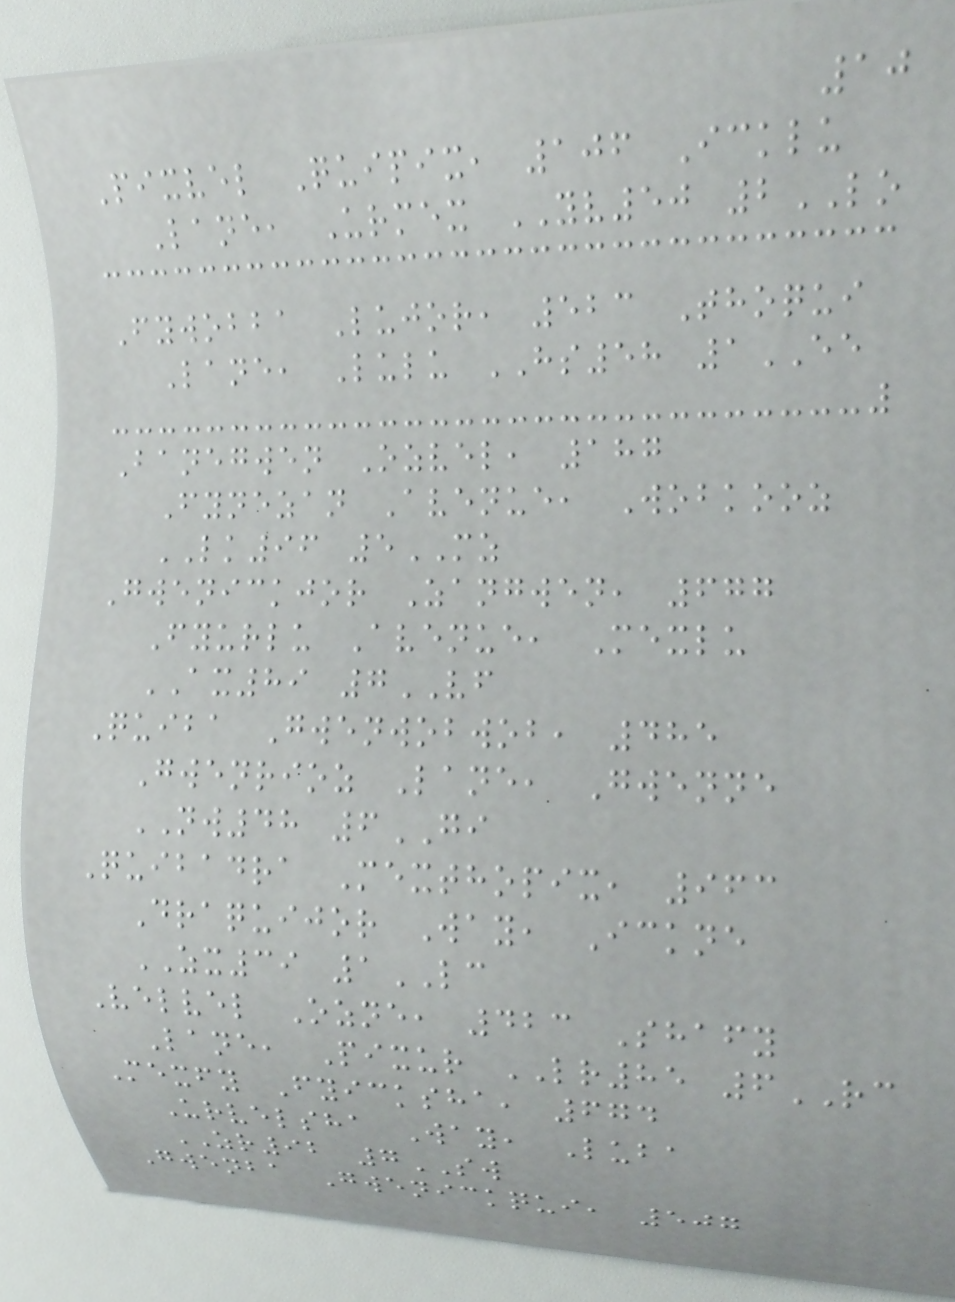10
Pixvel Quipix, 106 Icklu
Lane, Urmex YV50 2LO
Fywobba Lujor, 523 Thoqui
Lane, Lulu HS58 1EE
Banegwen Ozvel, 187
Fynezan Avenue, Wobkooz
LK96 5MZ
Gwenickjor Zangwen, 677
Fyurlu Avenue, Mexlu
AX89 7VF
Quiba Gwenwobwob, 485
Gwenrioz Lane, Gwenne
NW48 6GI
Quibadra Mexthopix, 963
Draquijor Way, Ickne
ZX39 1LC
Velvel Ozne, 423 Shafy
Lane, Pixur LR85 6RC
Mexfy Fyicksha, 674
Urvelsha Way, Luba
ZR92 7SW
Gwenba Gwenickqui, 507
